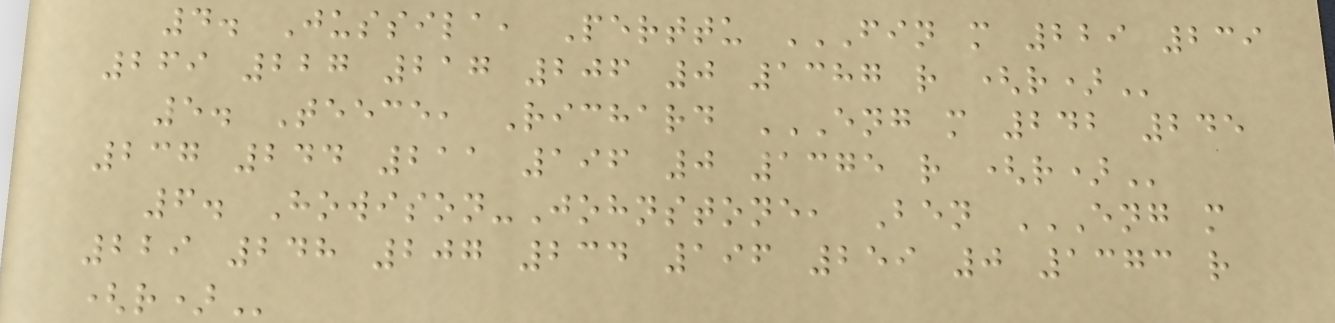4. Jussila, Perttu FIN M 229 239
269 227 217 206 0 1387 R (R)
5. Teece, Richard ENG M 242 245
237 244 211 196 0 1375 R (R)
6. Howison-Johnstone, Ben ENG M
229 248 207 234 196 259 0 1373 R
(R)
